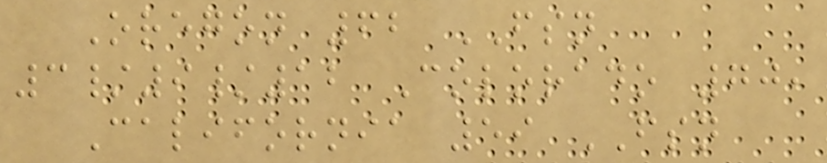Oregon 62 FSN
3/9/12 Colorado 70,
California 59 FSN
